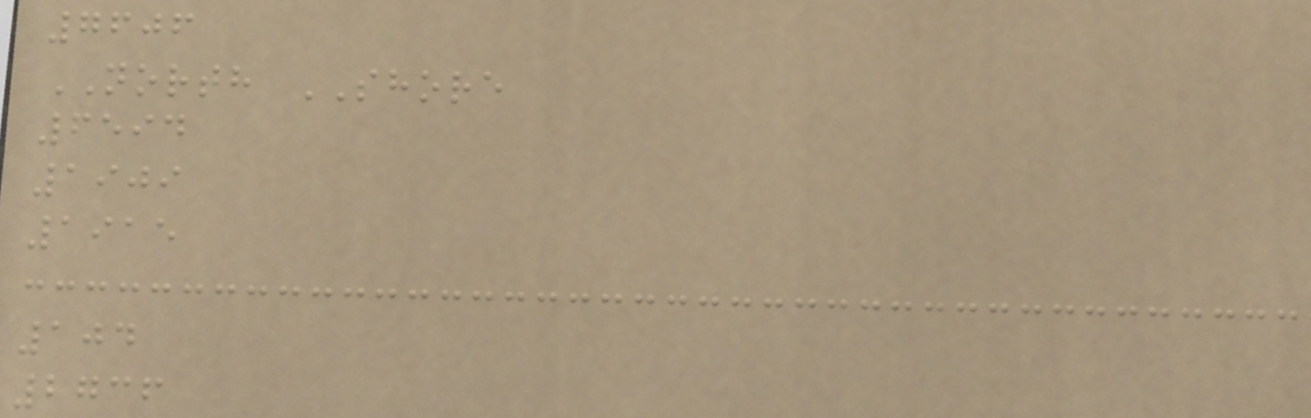7606
NORTH SHORE
6594
1909
1915
104
2736
